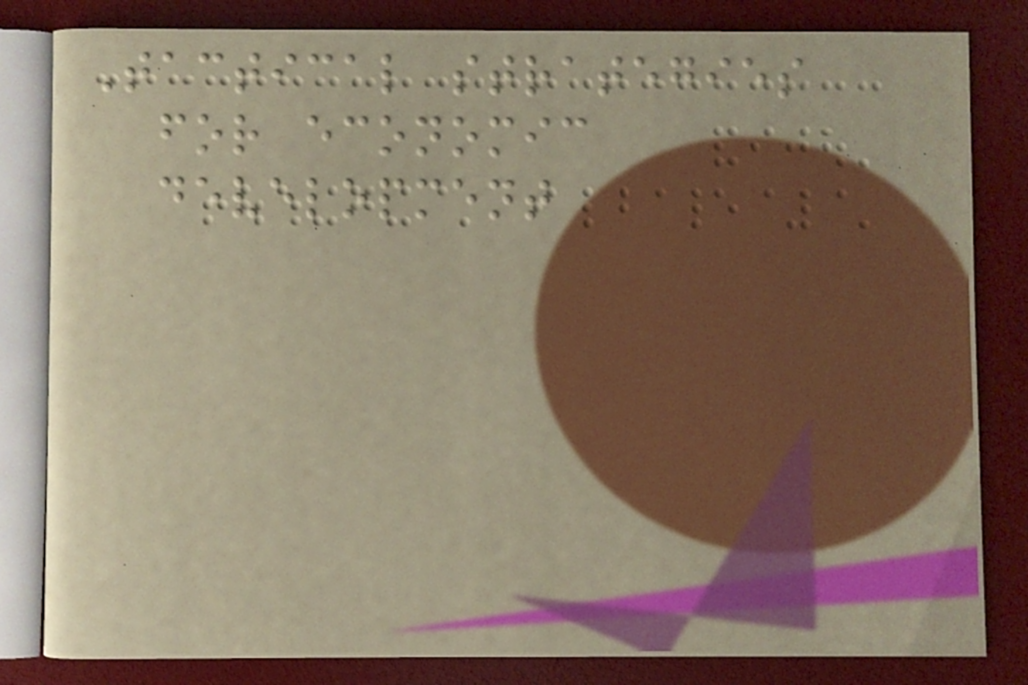Tactical strategies
for economic
development
